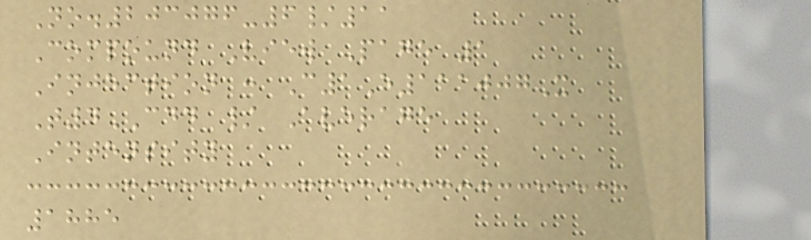No.203076-6/11
Compound View Page 1
Injection : C1E111007X
T4CDD / Average
Intensity
1885
